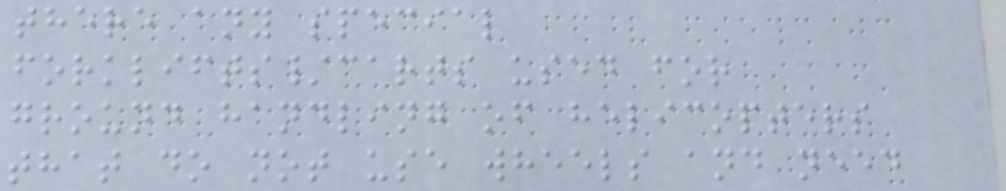there any special
forklifts/carts used for
ground handling of helicopters
that do not use wheels and need
